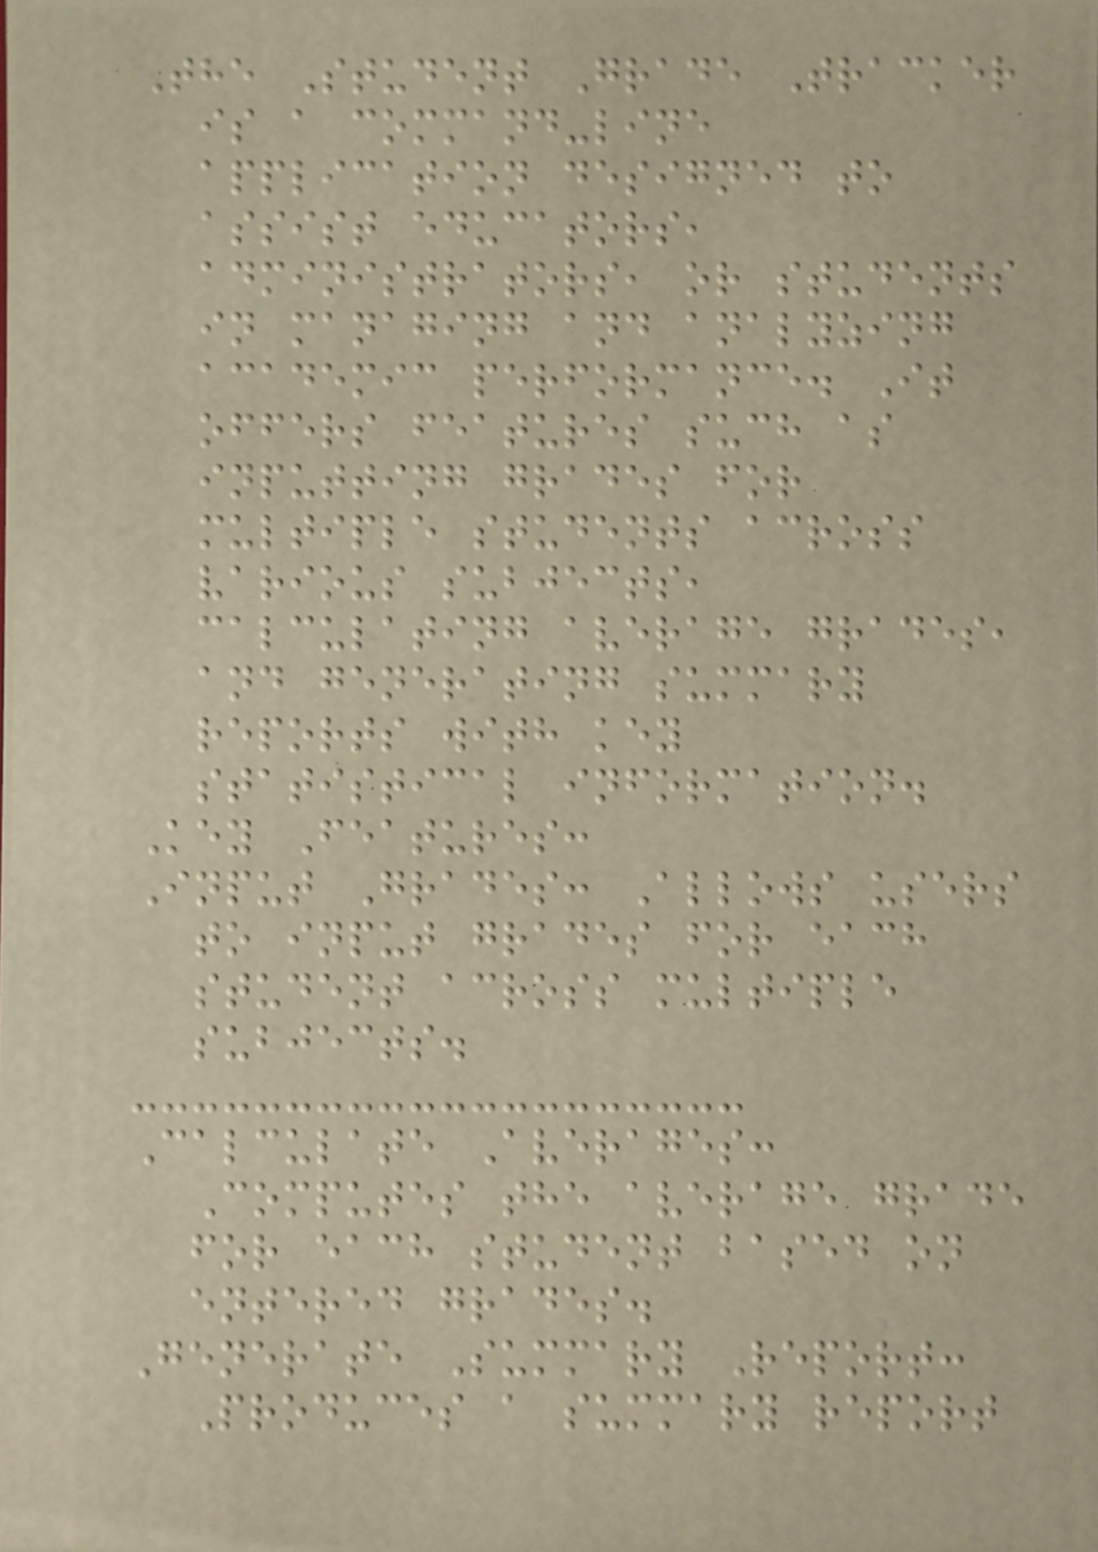The Student Grade Tracker
is a command-line
application designed to
assist educators,
administrators, or students
in managing and analyzing
academic performance. It
offers features such as
inputting grades for
multiple students across
various subjects,
calculating average grades,
and generating summary
reports with key
statistical information.
Key Features:
Input Grades: Allows users
to input grades for each
student across multiple
subjects.
Calculate Averages:
Computes the average grade
for each student based on
entered grades.
Generate Summary Report:
Produces a summary report
